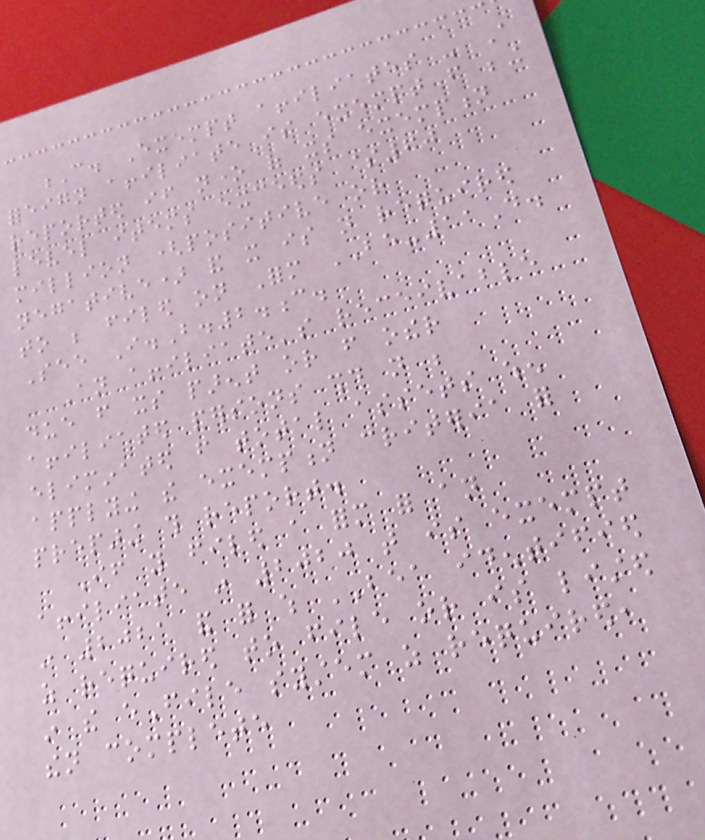C. Exempt affiliates - A
foreign affiliate is exempt from being
reported if none of its exemption
level items exceeds $60
million (positive or
negative) and it is not required
to be filed on Form BE-11D.
See I.B.2.c.
An affiliate's receivable
due from its parent or from other
affiliated persons should not be
eliminated from total assets when
applying the exemption criteria for
preparing this report.
If you filed a form for an
affiliate in 2020 that is exempt
in 2021 and for which BEA identified
as required to file or is listed
in the eFile system as required,
then complete
